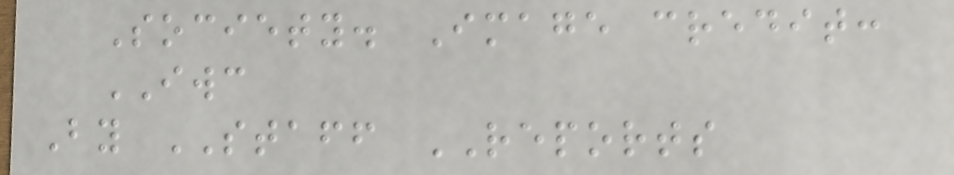Society. Image credit:
IWC
By STAFF REPORTS
